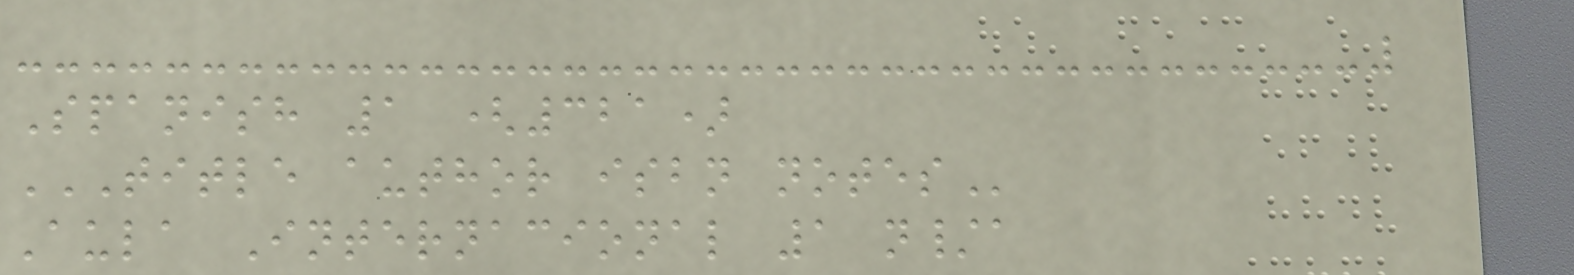Spanish 1 (321)
TITLE AUTHOR ISBN NOTES
Aula Internacional 1 n/a
